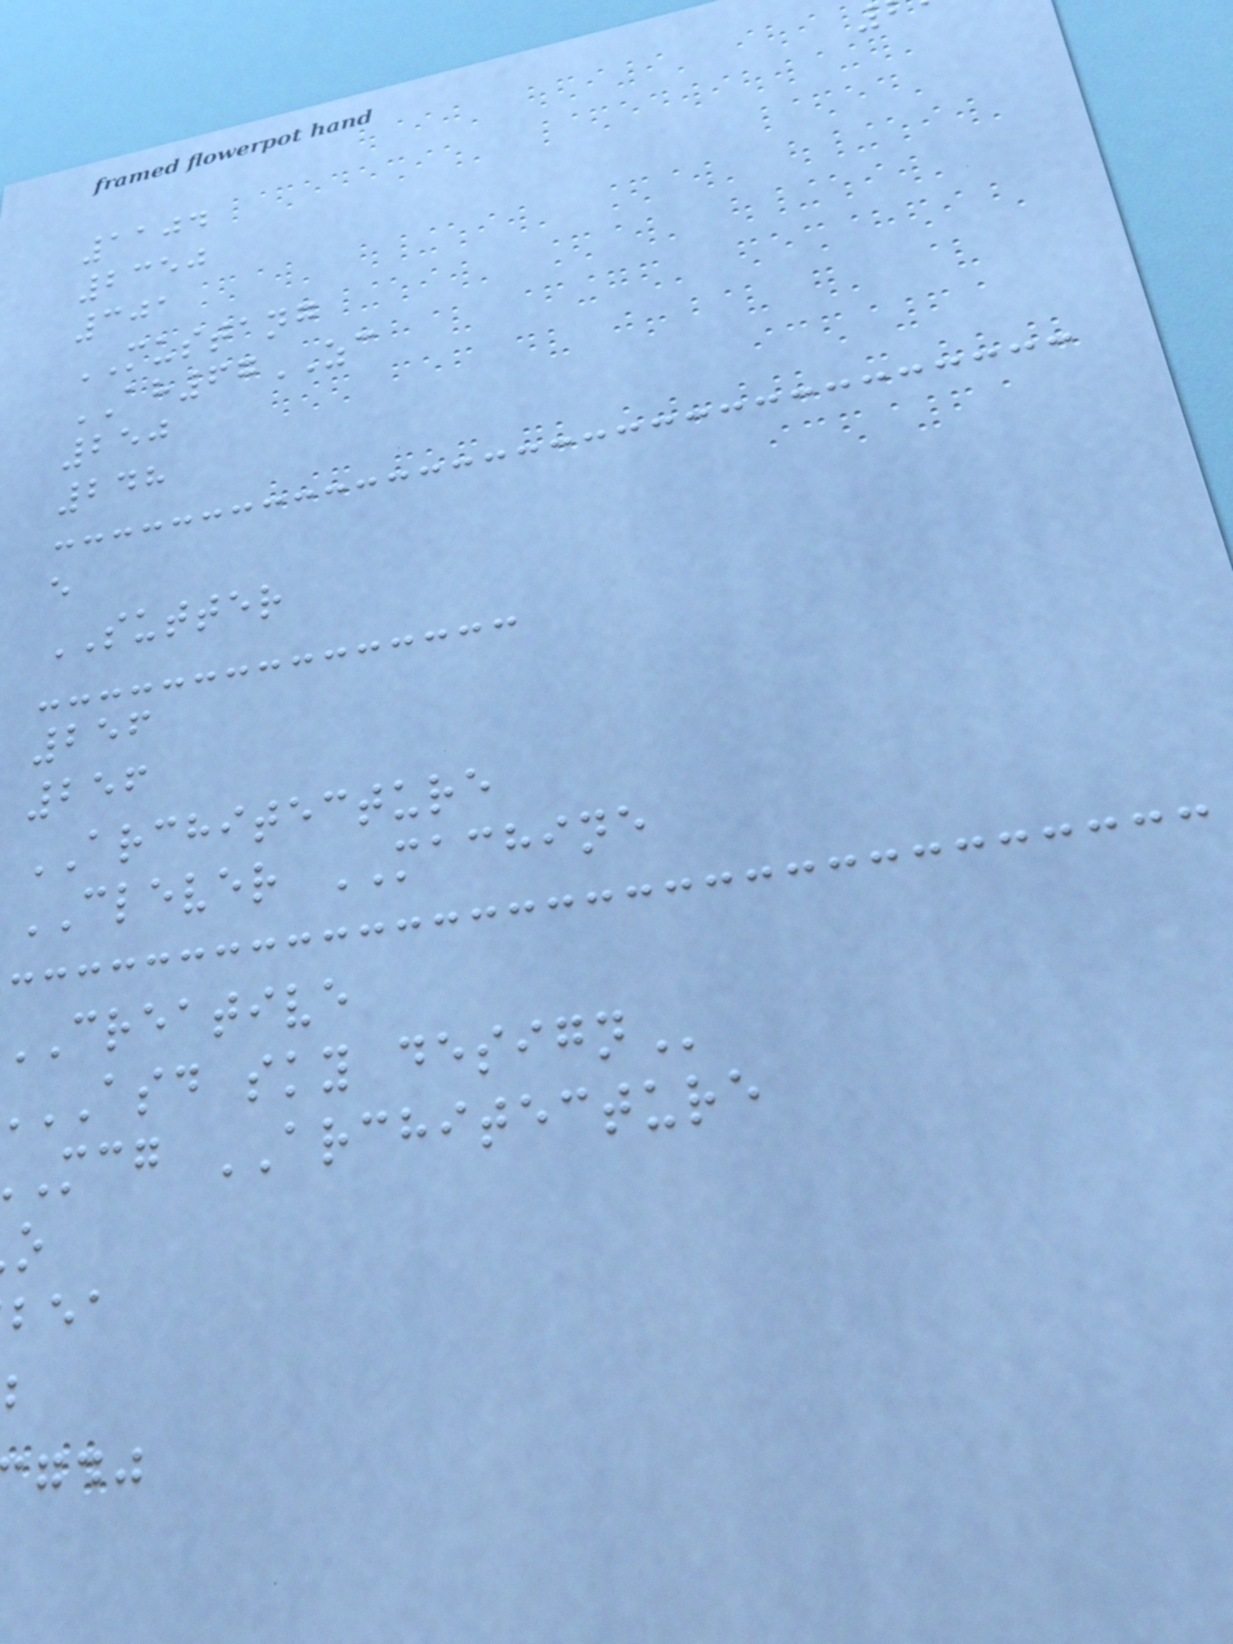1104
2350
301
MUSTANG
AH67ZC
250
248
e
SUTTER
256
256
ARCHITECTURE
CLEVER MACHINE
CREATIVE
ASD sky
mcg ARCHITECTURE
